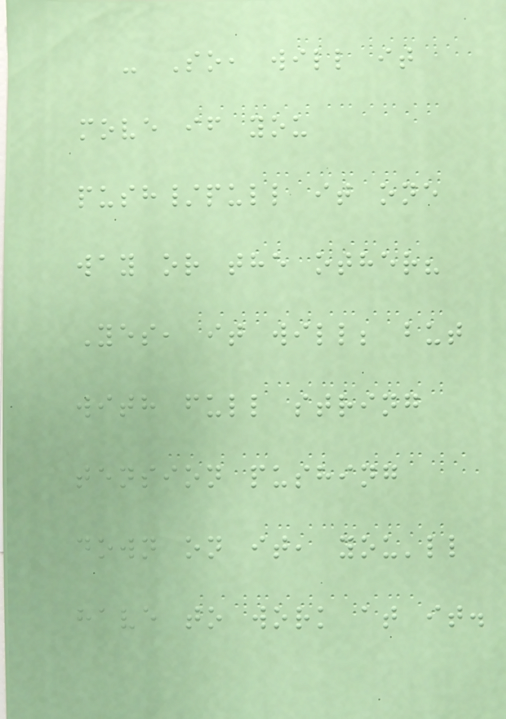- So, will it
move if you
push/pull it one
way or the other?
Yes, it will; but
with full string
tension pushing
down on it, you'll
have to work at it.
